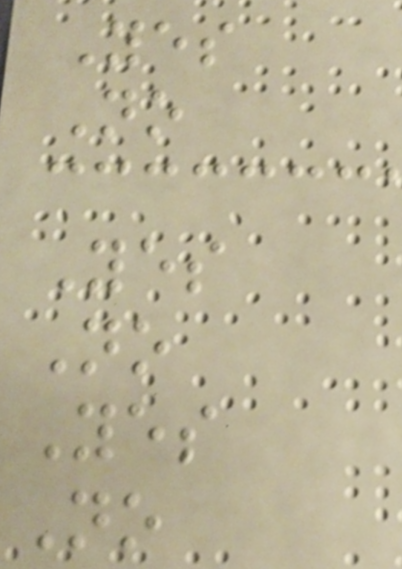Yes
No
Yes
No
Yes
No
